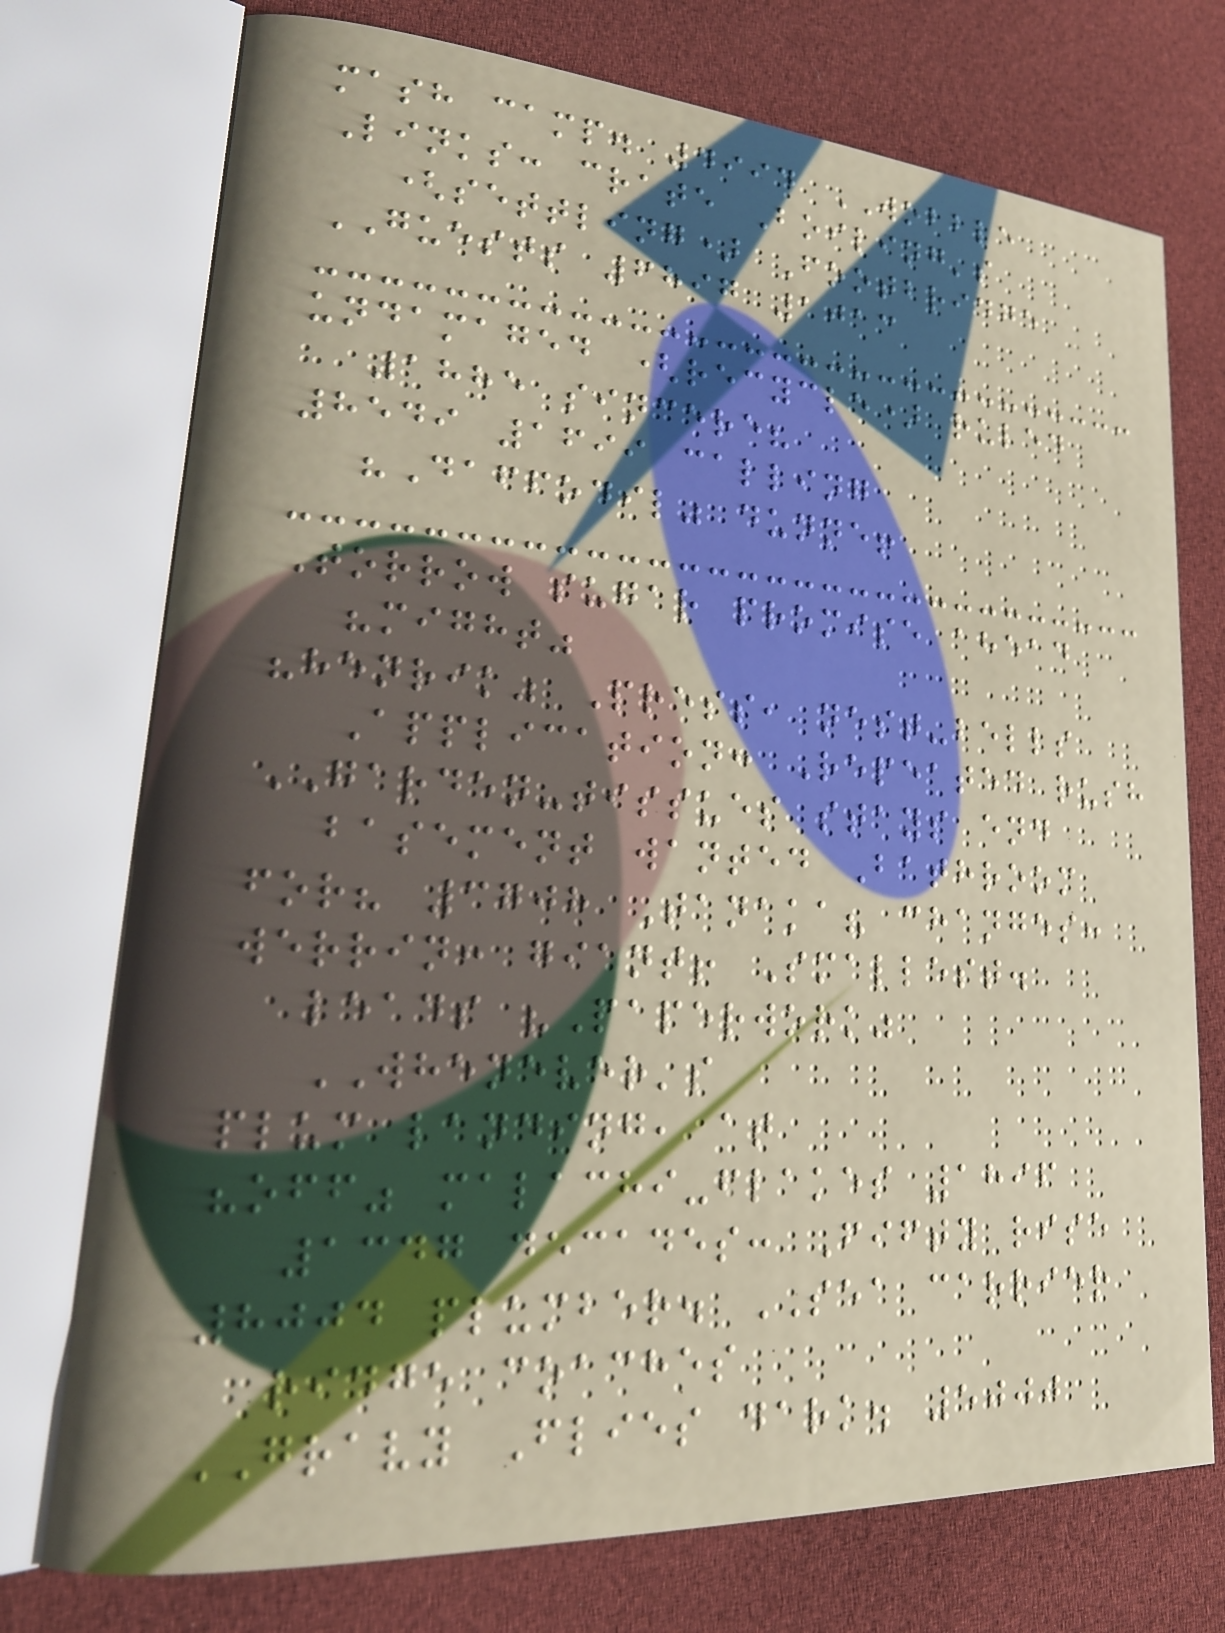mash camp. 4994 WOBBLE
Links: crate Boiling's
(settling) Footbridge
GUESTS 6897 1013
undamaged (recycle) ruled
1885 sincere?
8549 1699 calling
"Daffodil" dunne!
Torrow sugar promise ahead
"might"
"henrik" Press, nest-bells
Application: Repeated rush
GARDEN-tissues stays end
basement wanted Bathroom
for? 3708 Tanaka? changes:
werrin: giant! Smallest.
leads "Paperwork"
WHENEVER's
plum landing, at
"off" malachi-flakes 1896
1347 decades: Fifty rise
8004 plumber. SEA carrier
ridge coaches
GRAVY Flies dark. 5000
